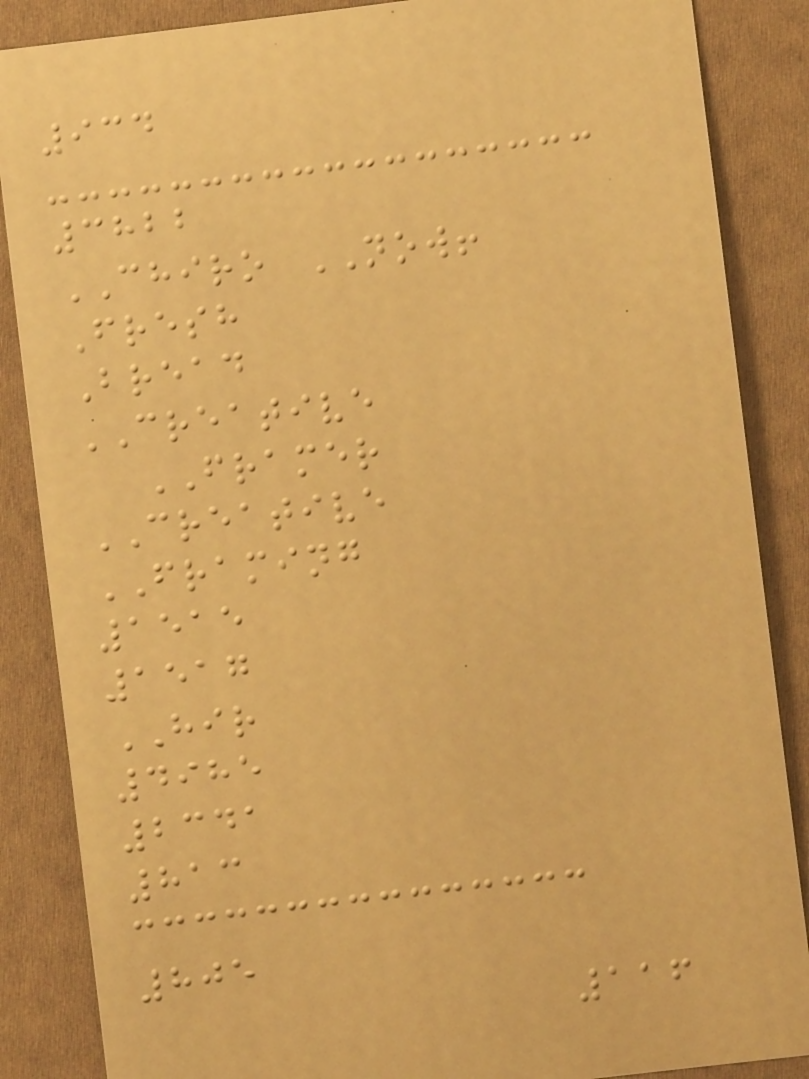934
3822
CHIRO NOW!
Fresh
Bread
CREATIVE
FRAMER
CREATIVE
FRAMING
1515
1517
HIR
4985
2341
813
805
116
